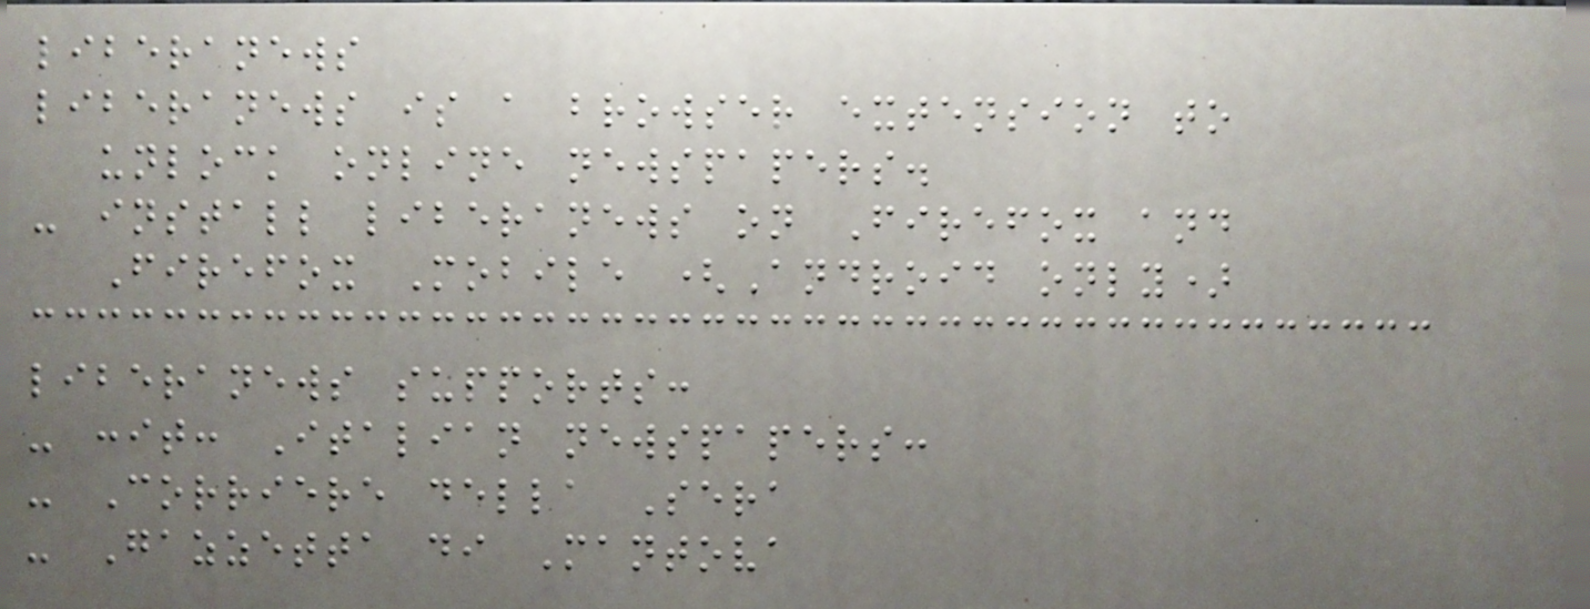liberanews
liberanews is a browser extension to
unlock online newspapers.
- install liberanews on Firefox and
Firefox Mobile (Android only)
liberanews supports:
- :it: Italian newspapers:
- Corriere della Sera
- Gazzetta di Mantova
